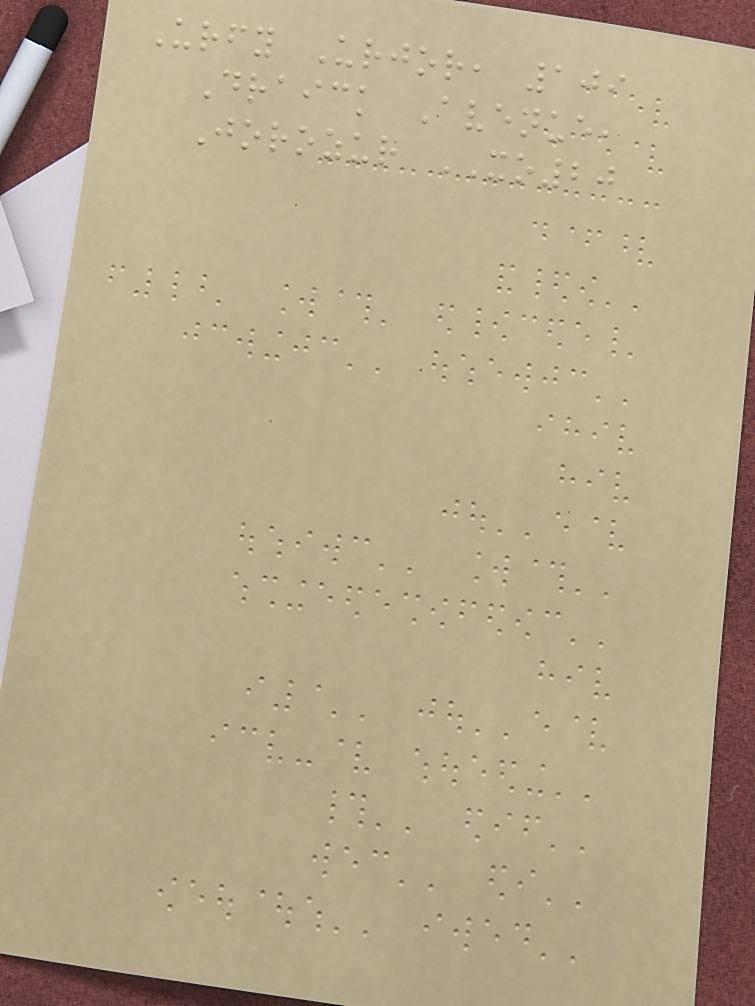Urfy Urjor, 109
Draick Avenue,
Jorozur XO20
